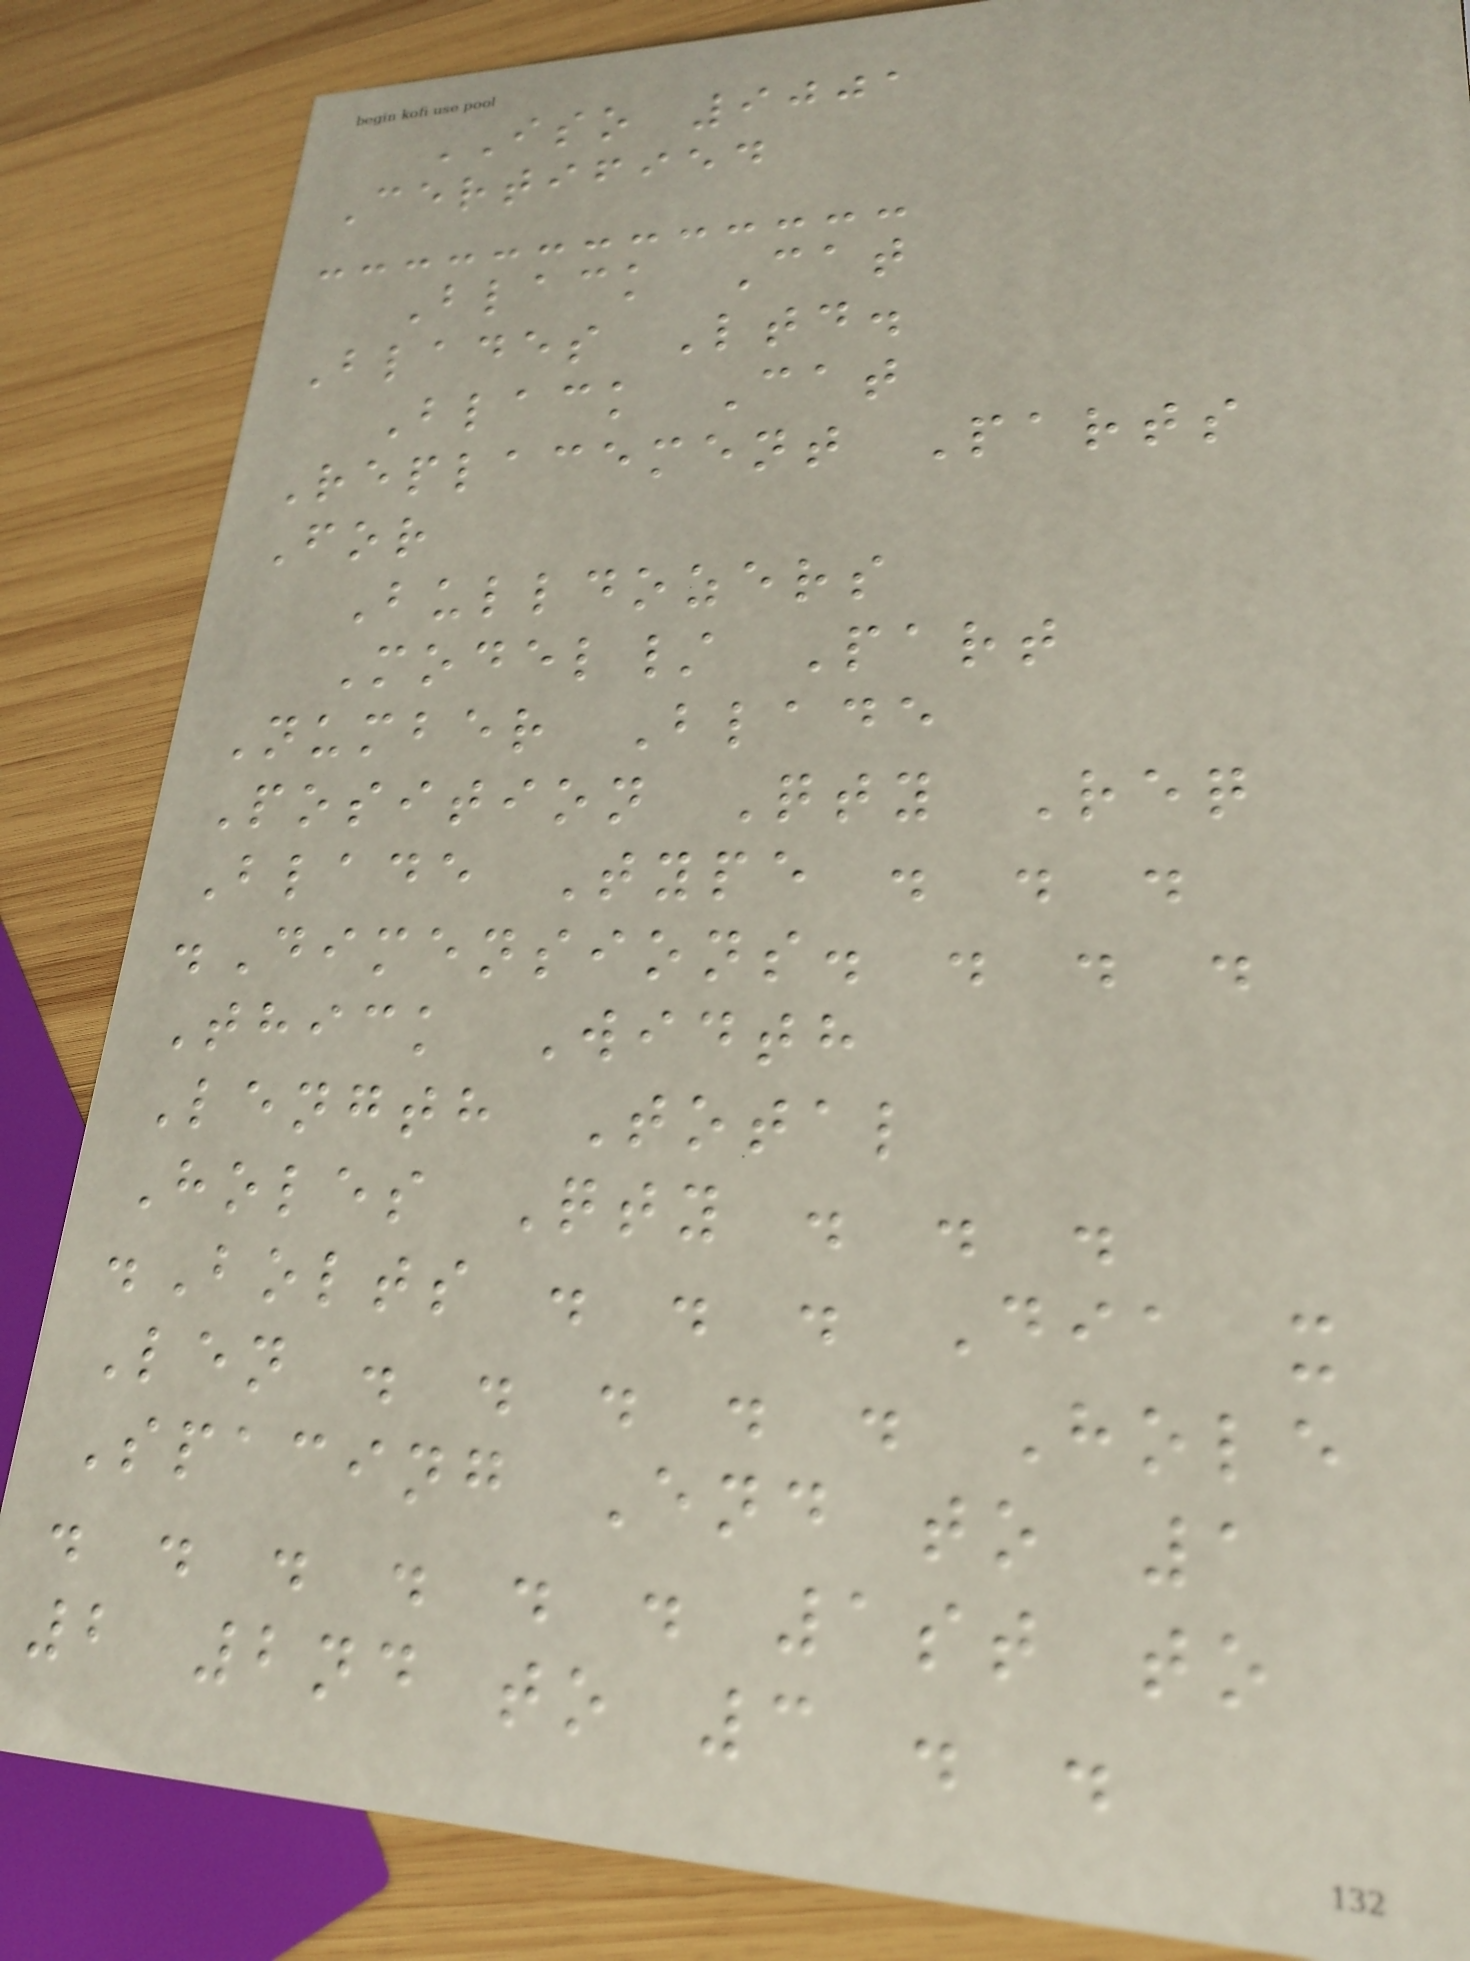ISO 9001
Certified
Black Cat
Blades Ltd.
Black Cat
Replacement Parts
For
Bulldozers
Model/ Part
Number Blade
Position Qty Req
Blade Type . . .
.Dimensions. . . .
Thick Width
Length Total
Holes Qty . . .
.Bolts . . . Dia x
Len . . . . . Hole
Spacing End to 1
. . . . . . 1st to
2 2nd to 3 . .
